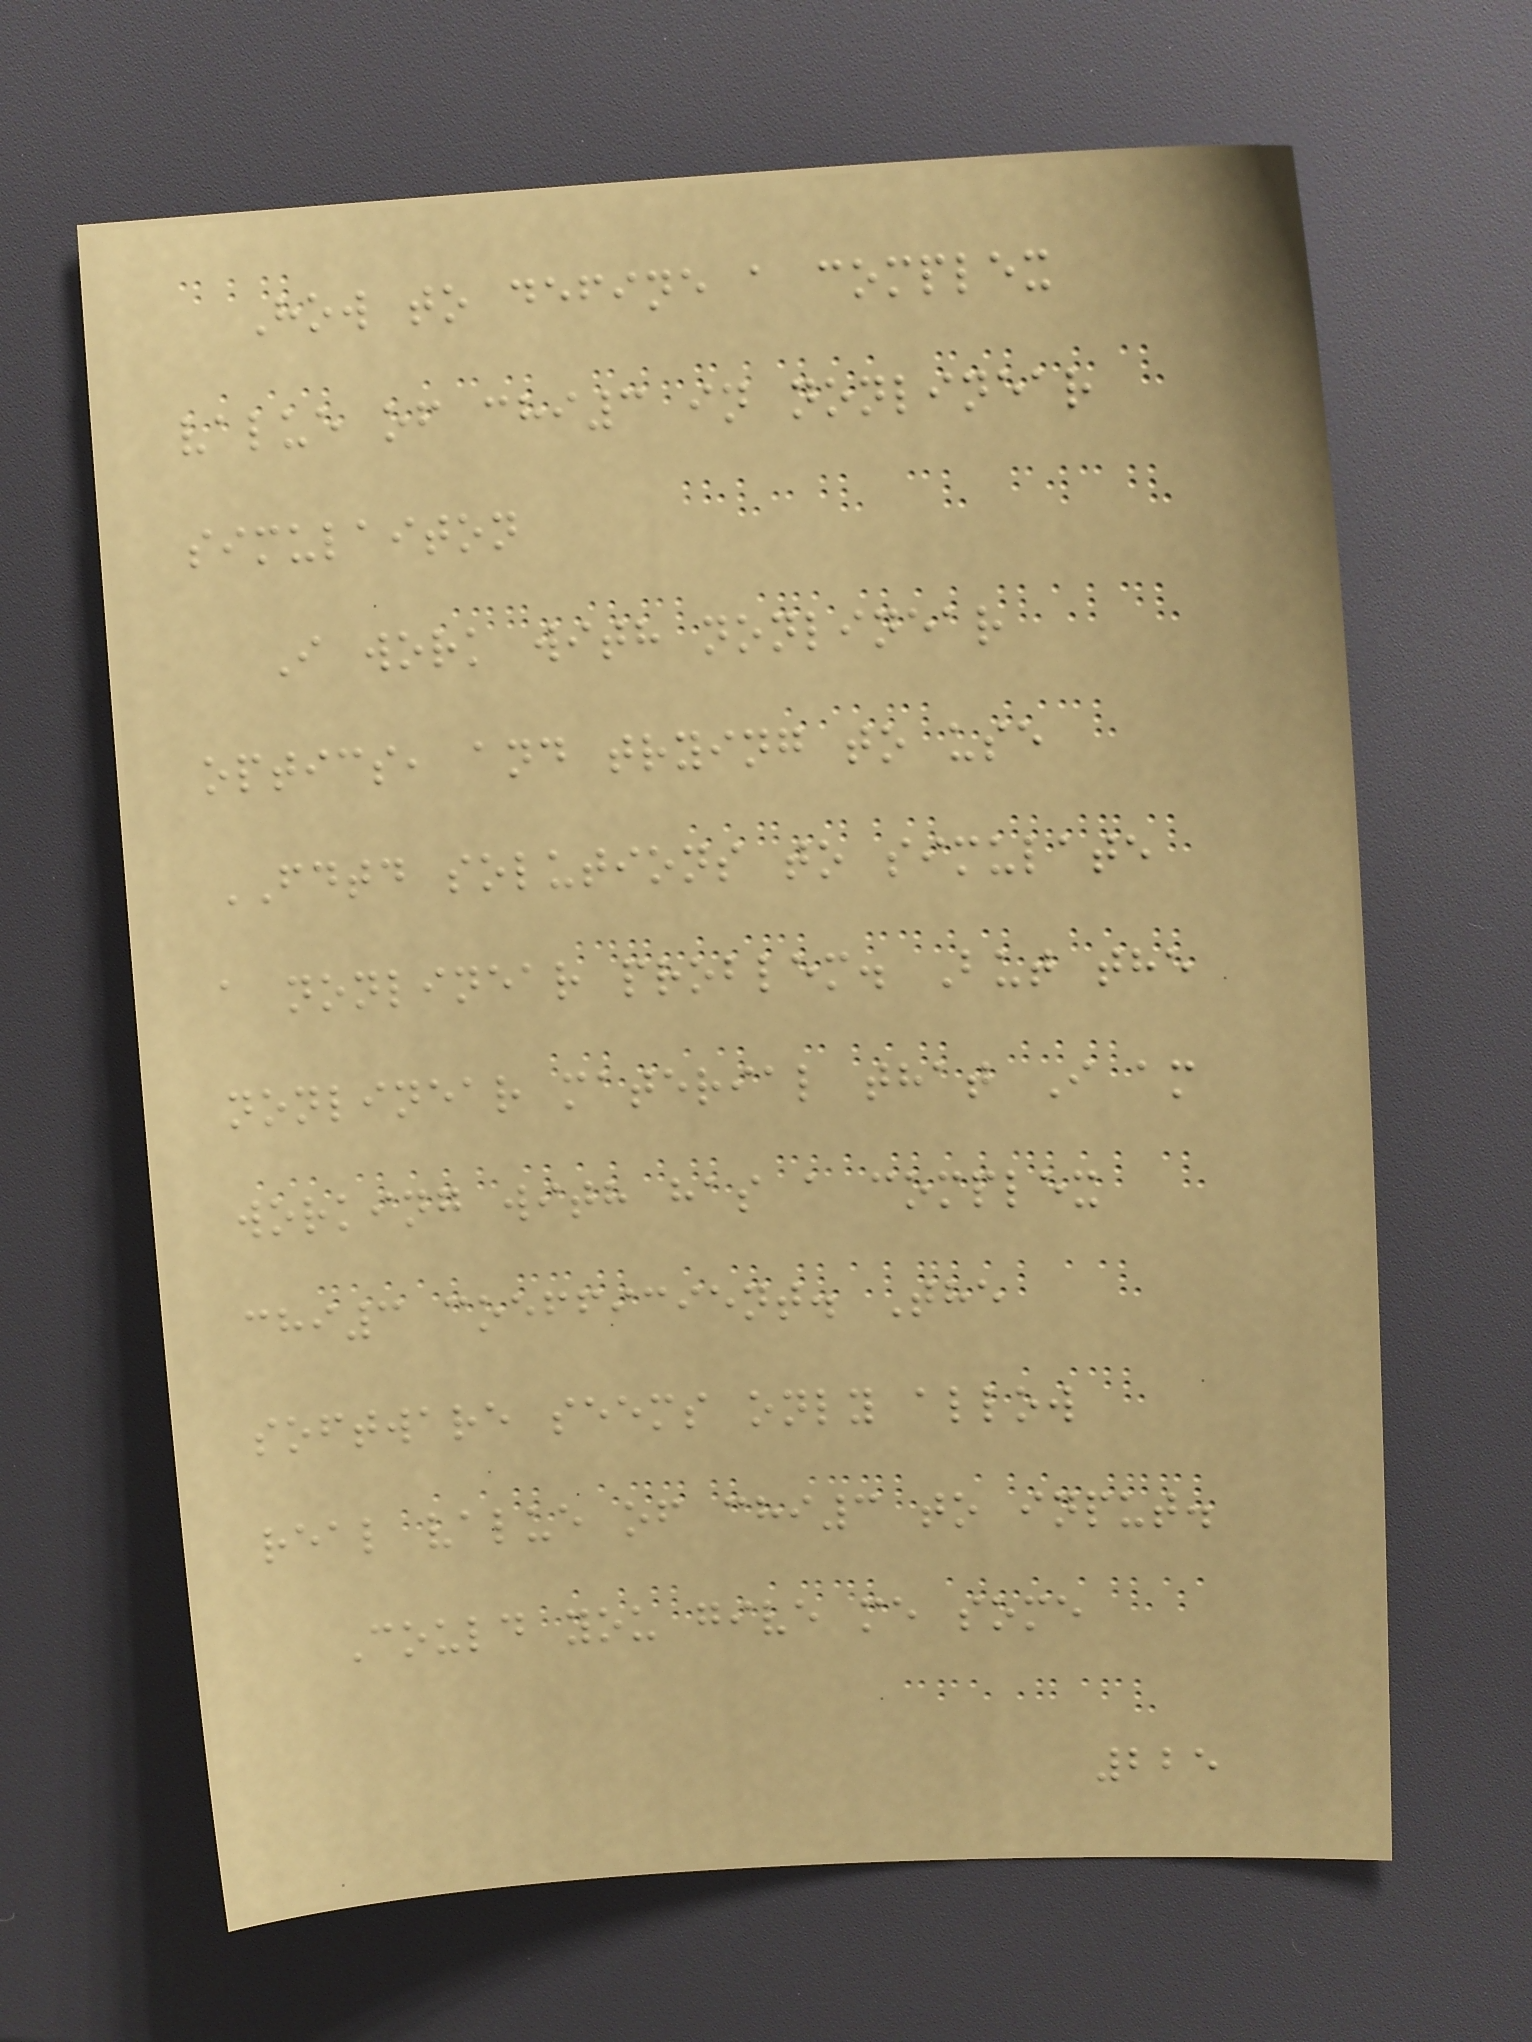How to define a complex
value of chi3 in nonlinear
simulaiton
I work with nonlinear
optics, and trying to use
FDTD solutions to simulate
a nonlinear problem. But the
nonlinear material that I am
working with has a complex
chi3 coefficient. The
software seems only allow
real value of chi3 to input.
Could you give me some
225
